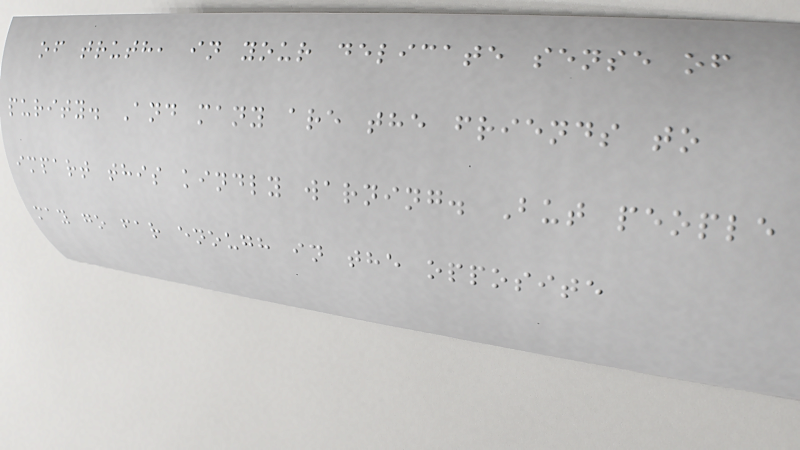of truth, in your delicate sense of
purity. And many are the friends to
impart this kindly warning. But people
may go far enough in the opposite
